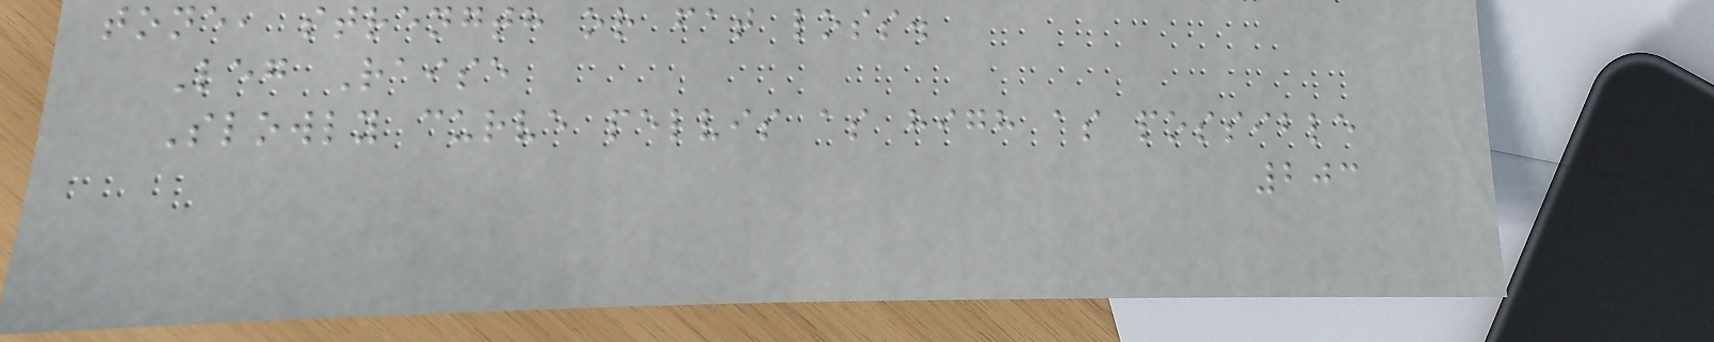tone, strength or fat loss.
Leg Raise
Slowly curve pelvis as high as possible
203
